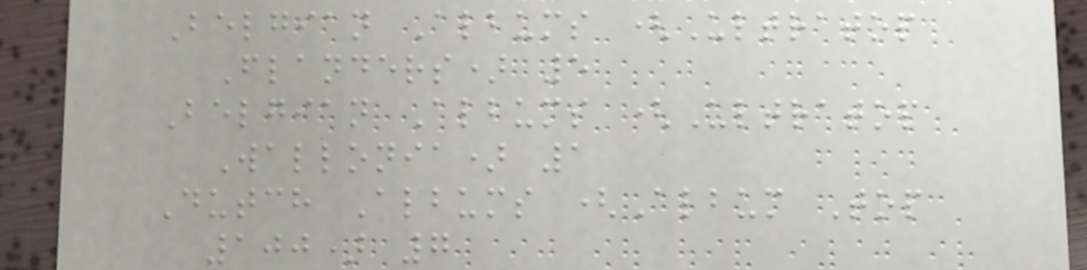Belgian Albums (Ultratop
Flanders) 5
Belgian Albums (Ultratop
Wallonia) 1
Dutch Albums (Album Top
100) 7
